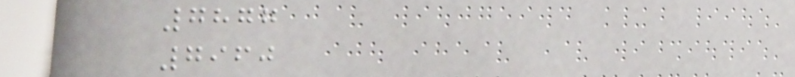7877
7960
